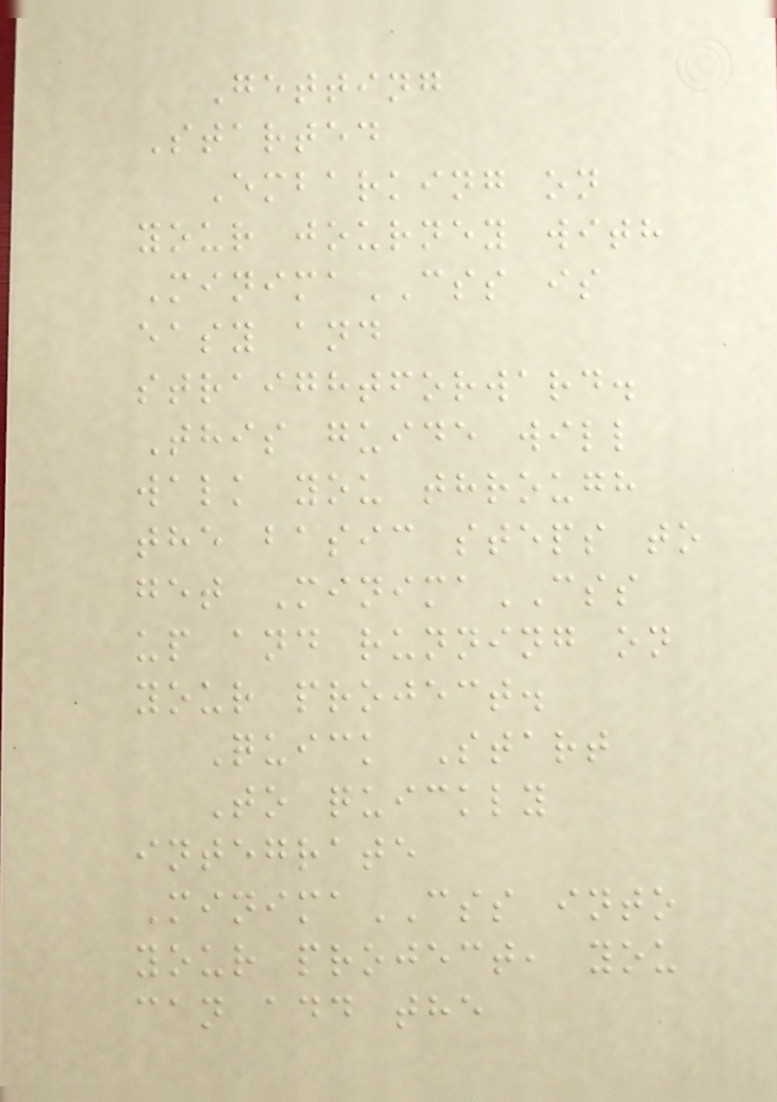Getting
Started
Embarking on
your journey with
MinimaCSS is
easy and
straightforward.
This guide will
walk you through
the basic steps to
get MinimaCSS
up and running on
your project.
Quick Start
To quickly
integrate
MinimaCSS into
your project, you
can add the
